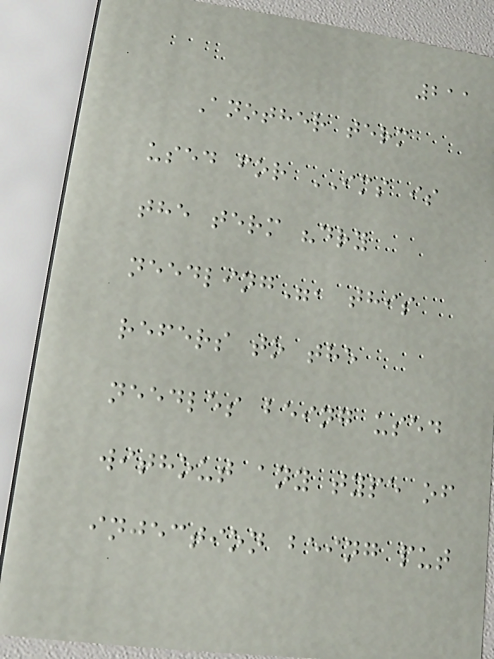211
Another term
used for IMS is
the term "dry
needling", this
refers to the
needles being used
without any type of
injection being put
